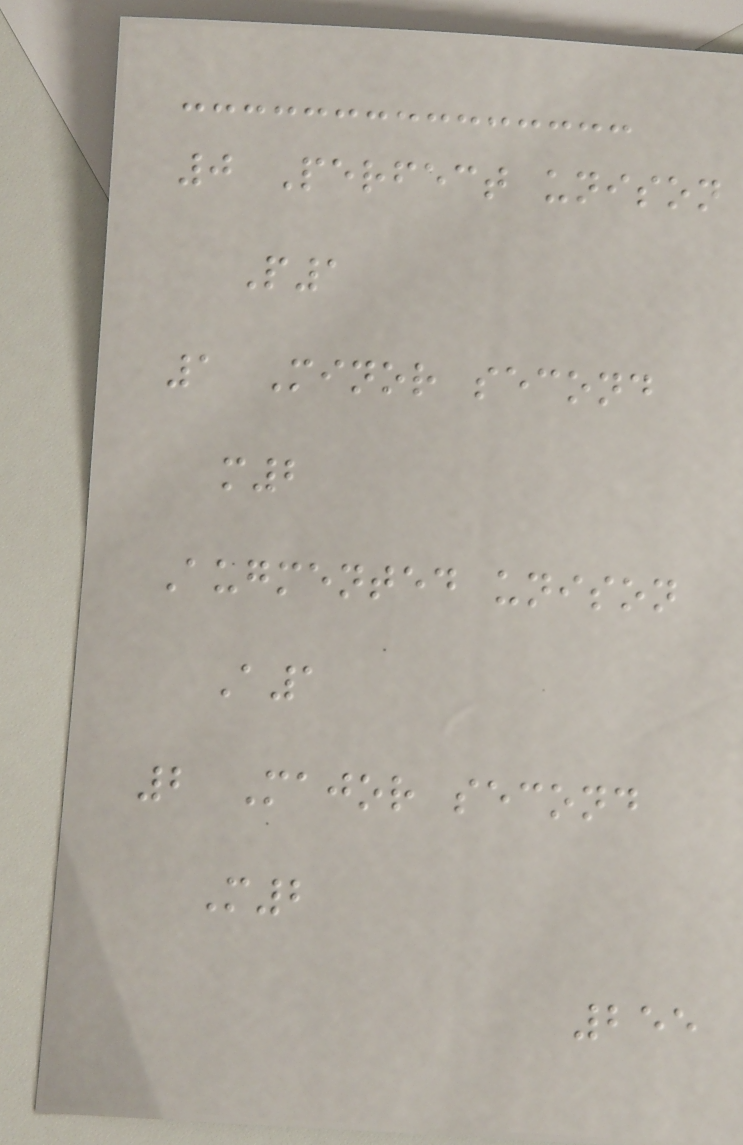0 Perfect unison
P1
1 Minor second
m2
Augmented unison
A1
2 Major second
M2
255
